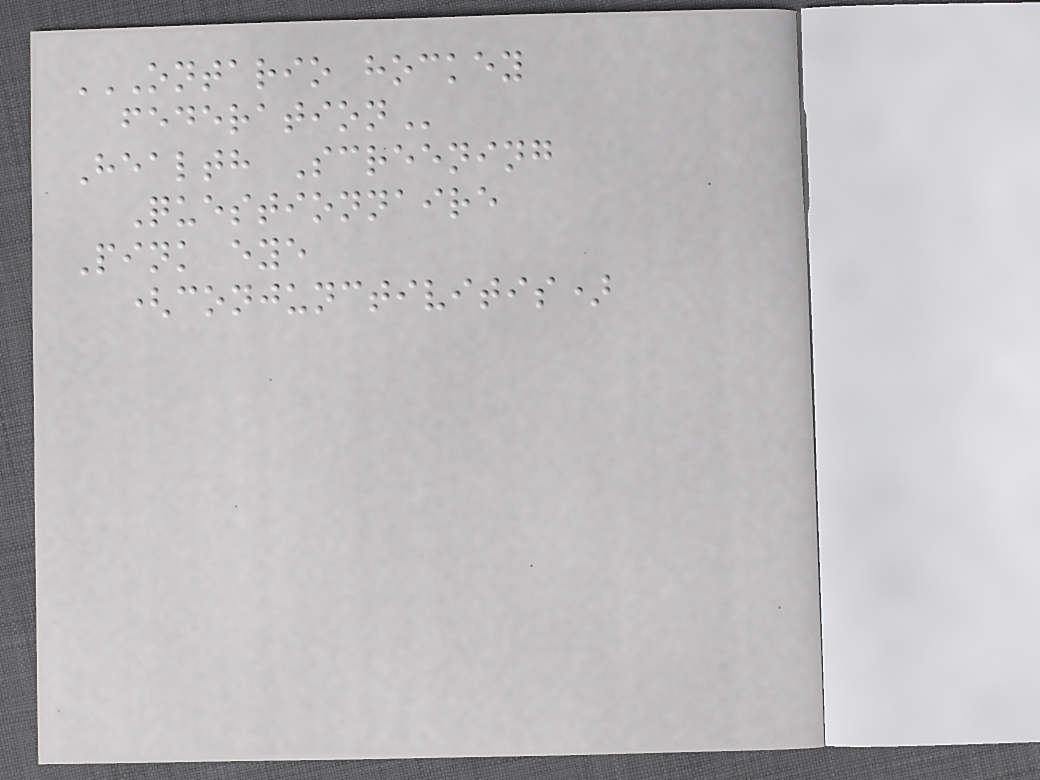ONTARIO HOCKEY
FEDERATION
Health Screening
Questionnaire
Pink eye
(conjunctivitis)
